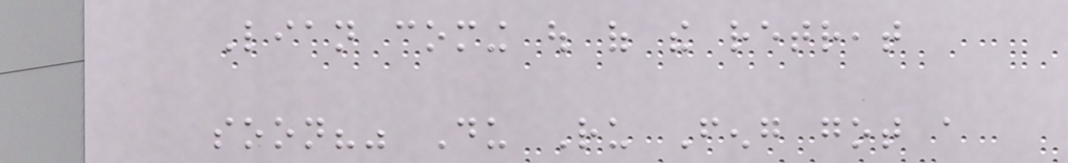Lian coming out of the retreat
soon?" Du Ru Feng got a
